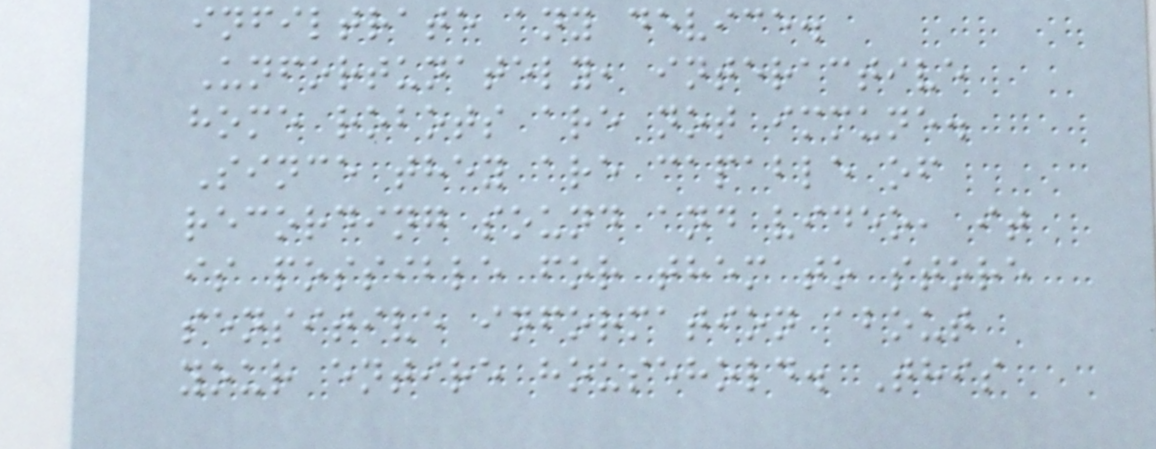infiltrate any device.
Unfortunately, interactive
home robots are not immune.
Since they are capable of
recording sound and video, it
is possible for them to store
sensitive information about
your entire household. This
